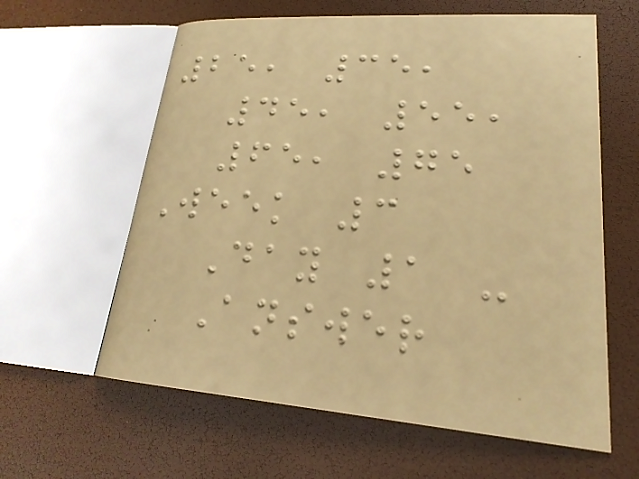25, 35,
45, 55,
65, 75
Week 3
Day 1 -
Answer
